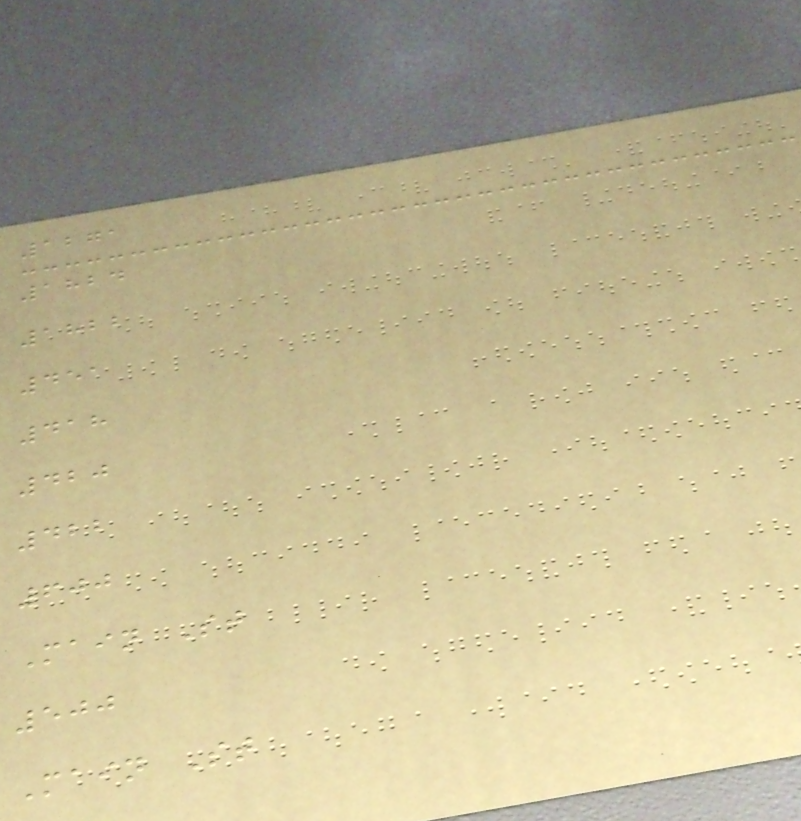1271
1824
1822
451
418
420
422
600
Main St
500
Main St
